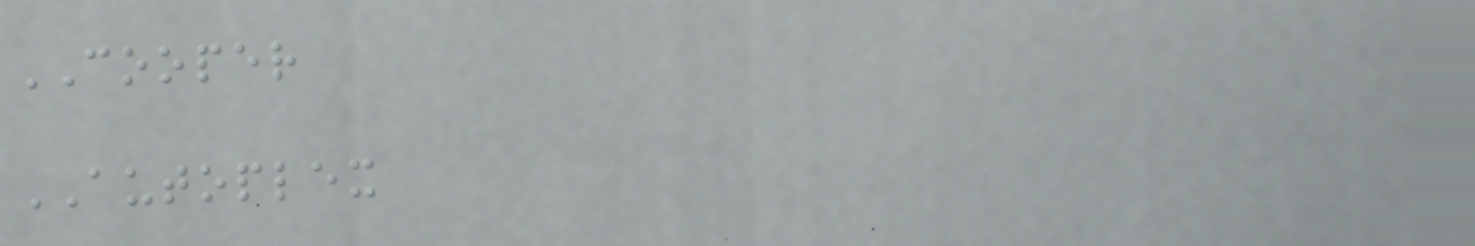COOPER
AUTOPLEX
